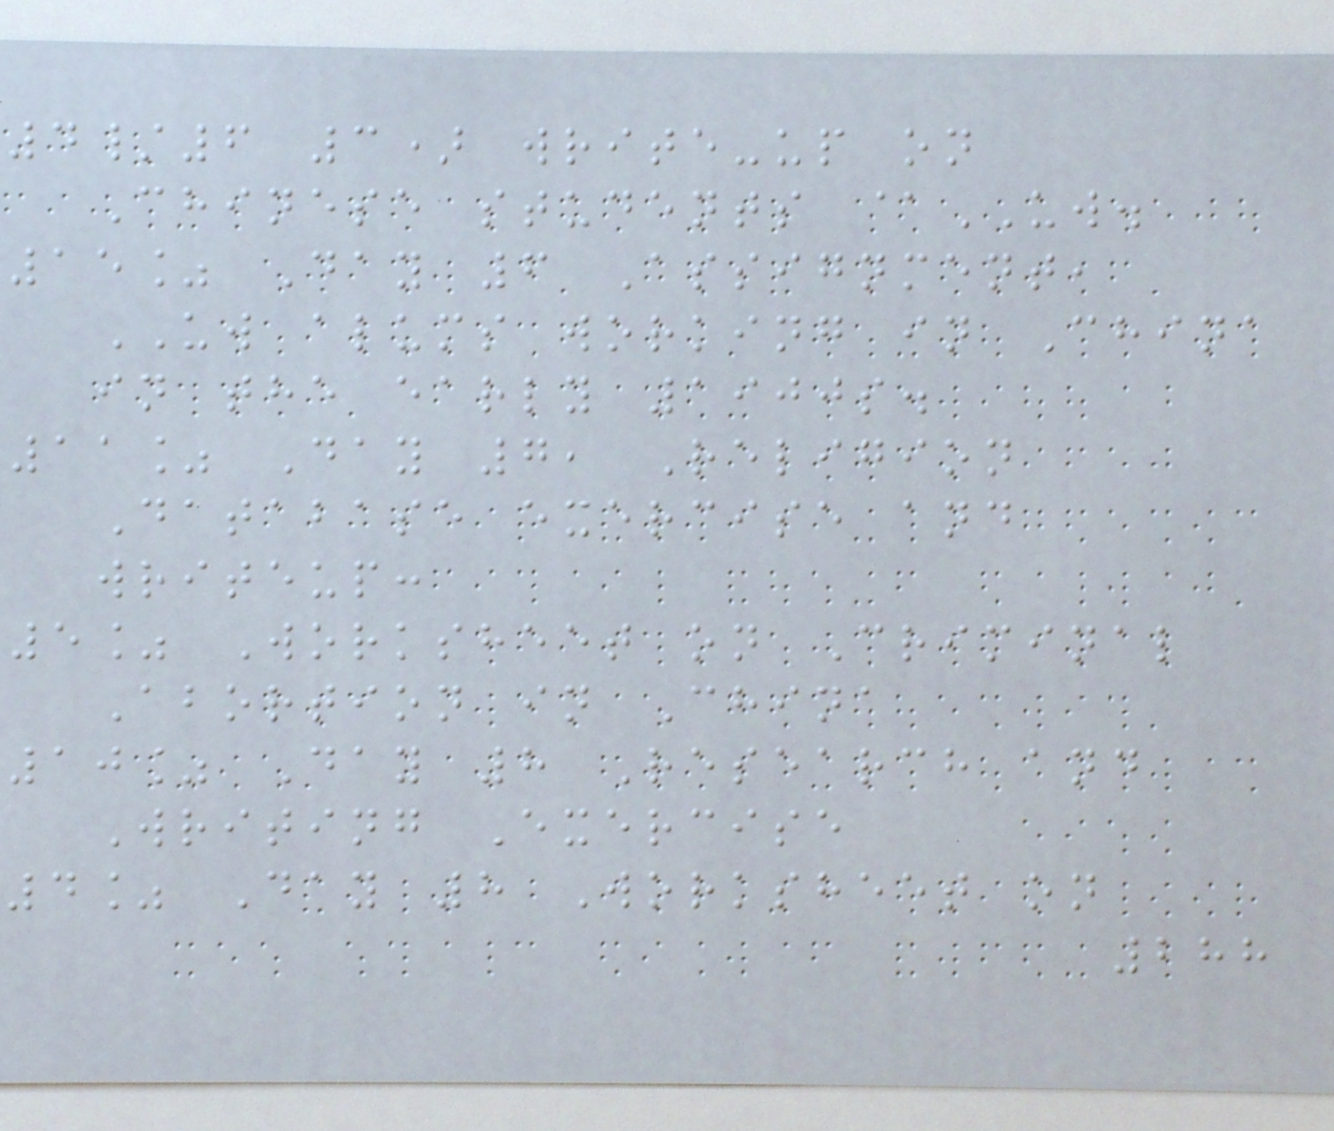4/6 3) write-up on
Chinese students @UW.
15% Day 6 Assignment,
UW alums working in China
in the early 1900s.
11% Day 7, Religion
Database exercise and
writeup:
5% Worksheet on Criminal
Abortion in China
10% Day 8 Research and
Writing Exercise
4% Day 8 Worksheet on
288
